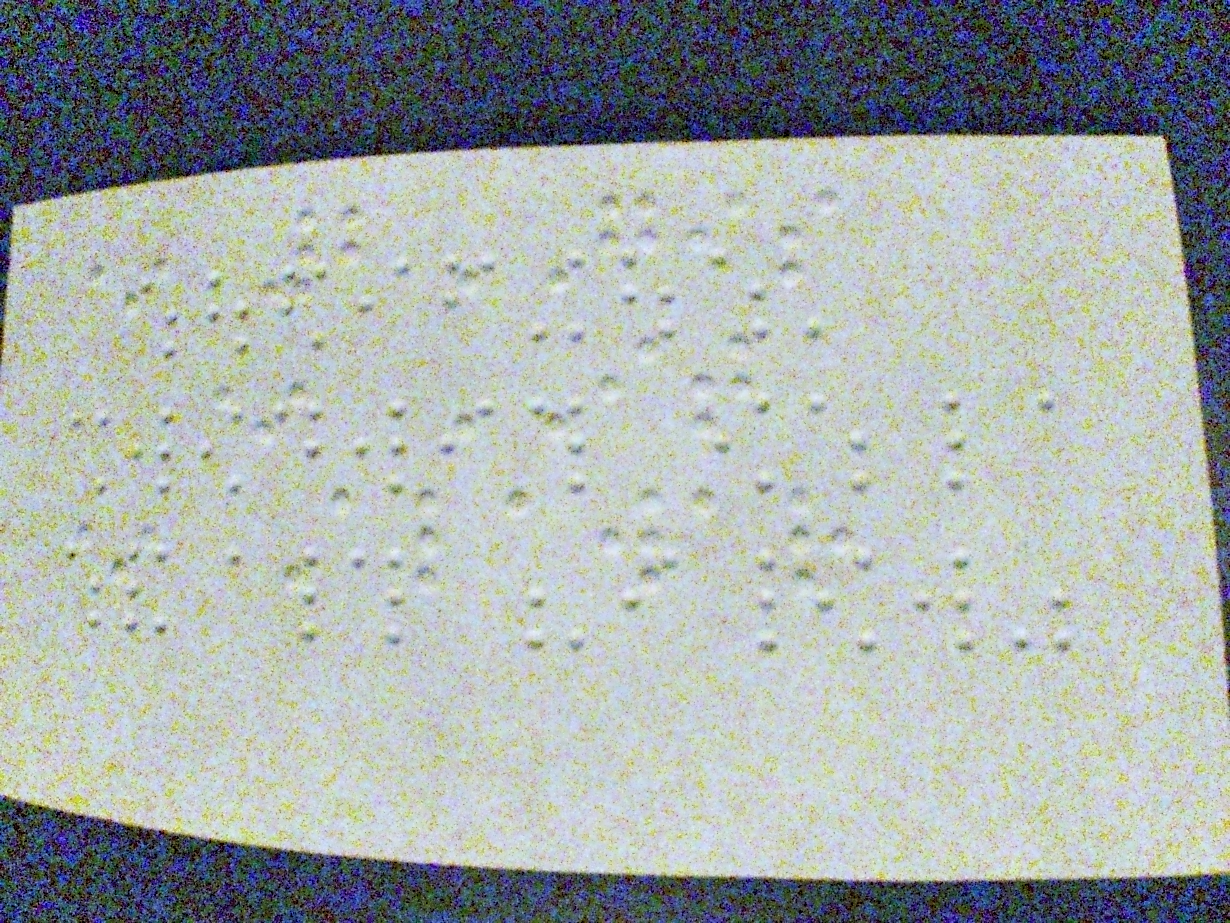* 2GIS
* IT
* Alawar
